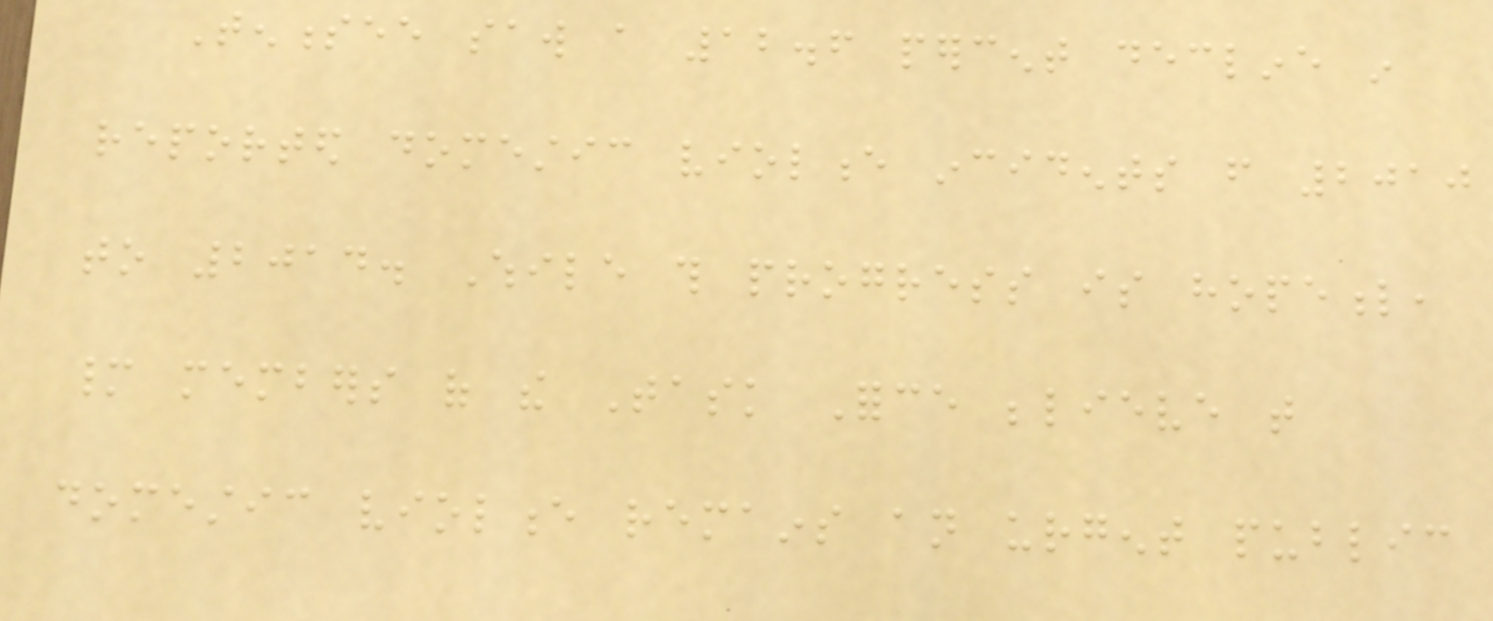Tennessee saw a 12.6 percent decline in
reported domestic violence incidents from 2010
to 2014. While this progress is hopeful,
many members of the Task Force believe that
domestic violence remains an urgent public
